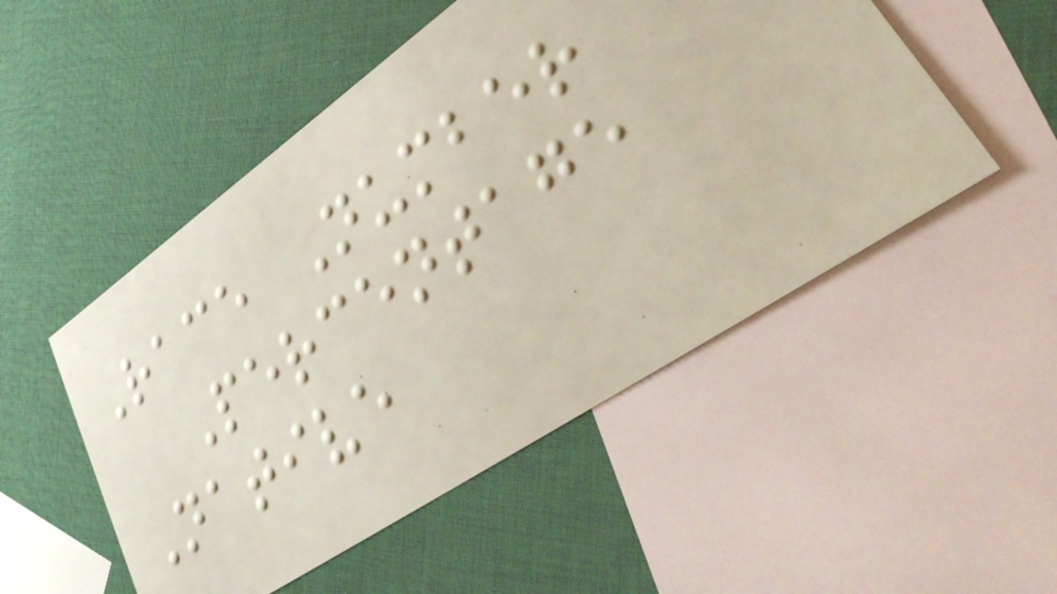Race Number
Percentage
Native
